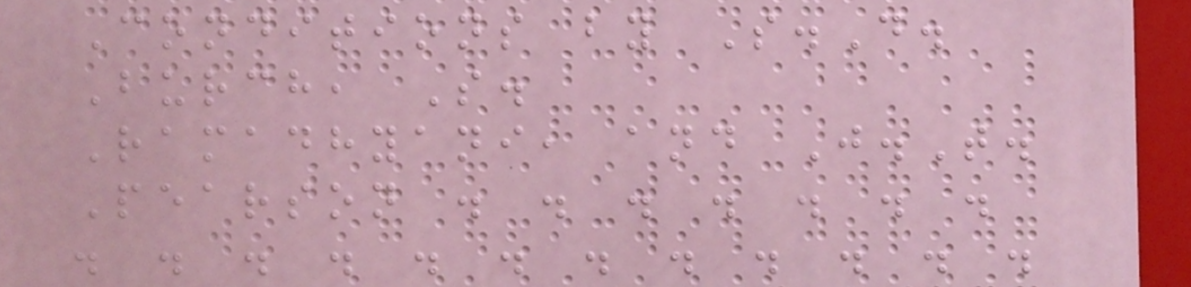Conditions by S.D.
Burch, S.
Ramadhyani, and J.T.
Pearson . . . . . . .
. . . . . . . . . . . .
